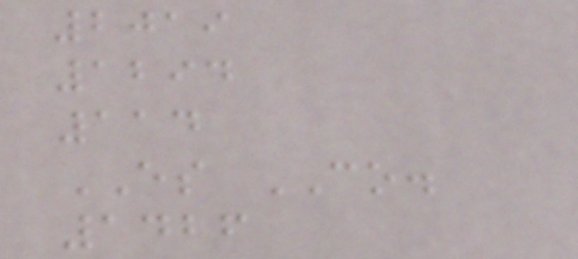2019
1294
114
ES CO.
1426
